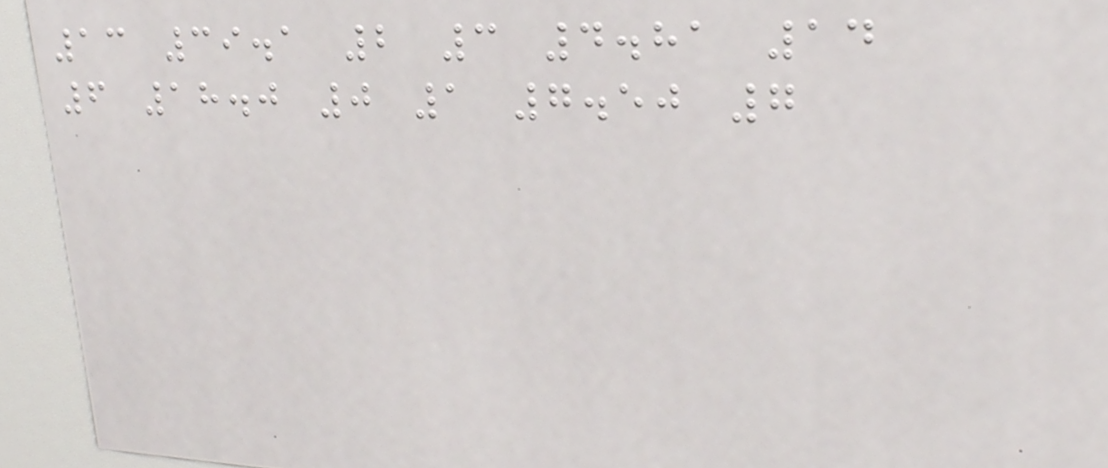13 39.1 2 3 4.81 14
6 18.0 0 1 7.50 7
